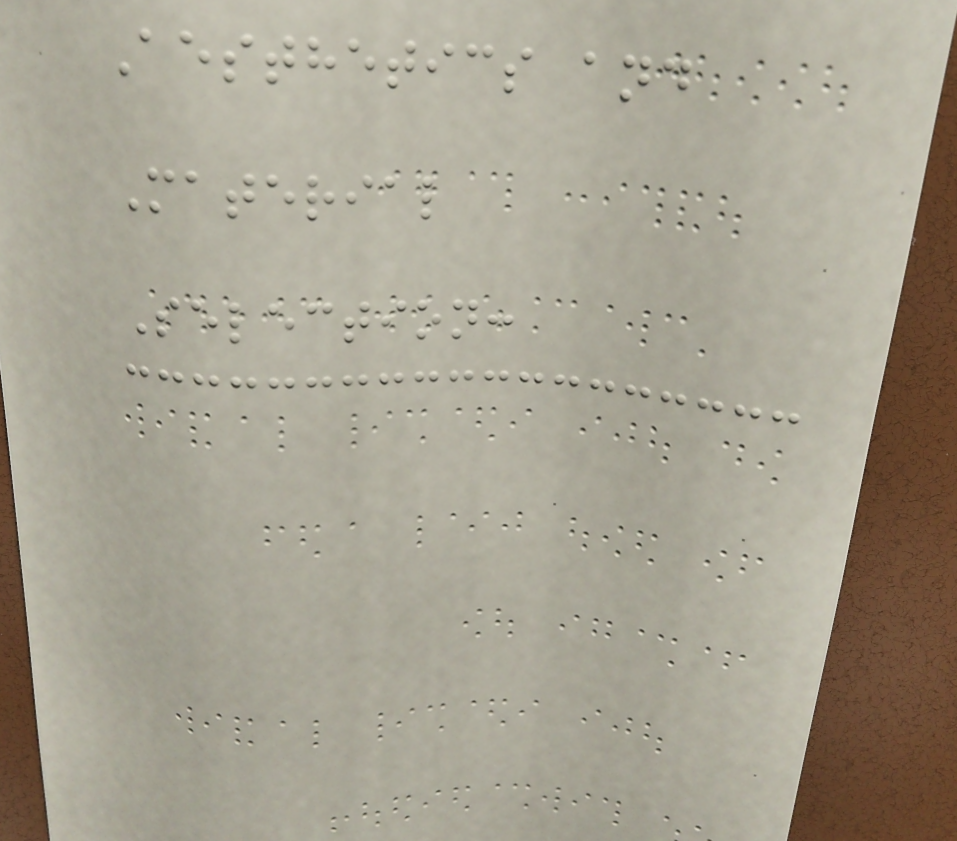Aesthetics and
Material
Selection:
